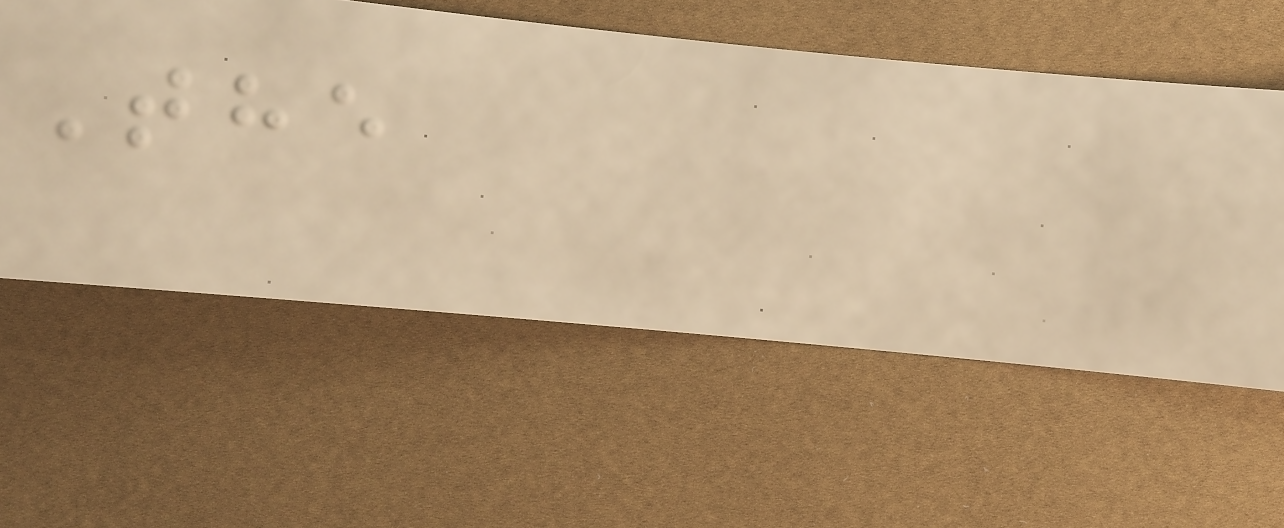The
